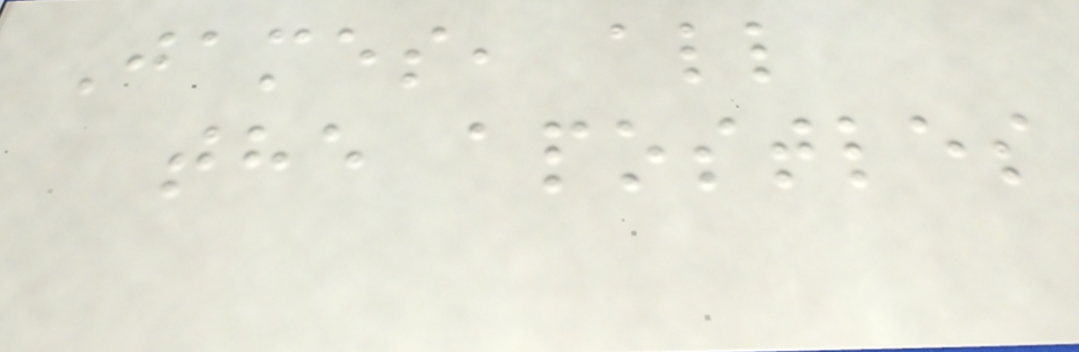James, all
the apostles
